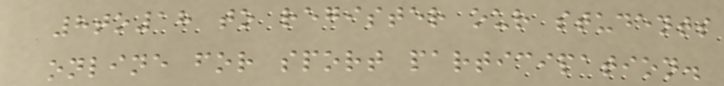8to18 to register our students
online for sport participation.
